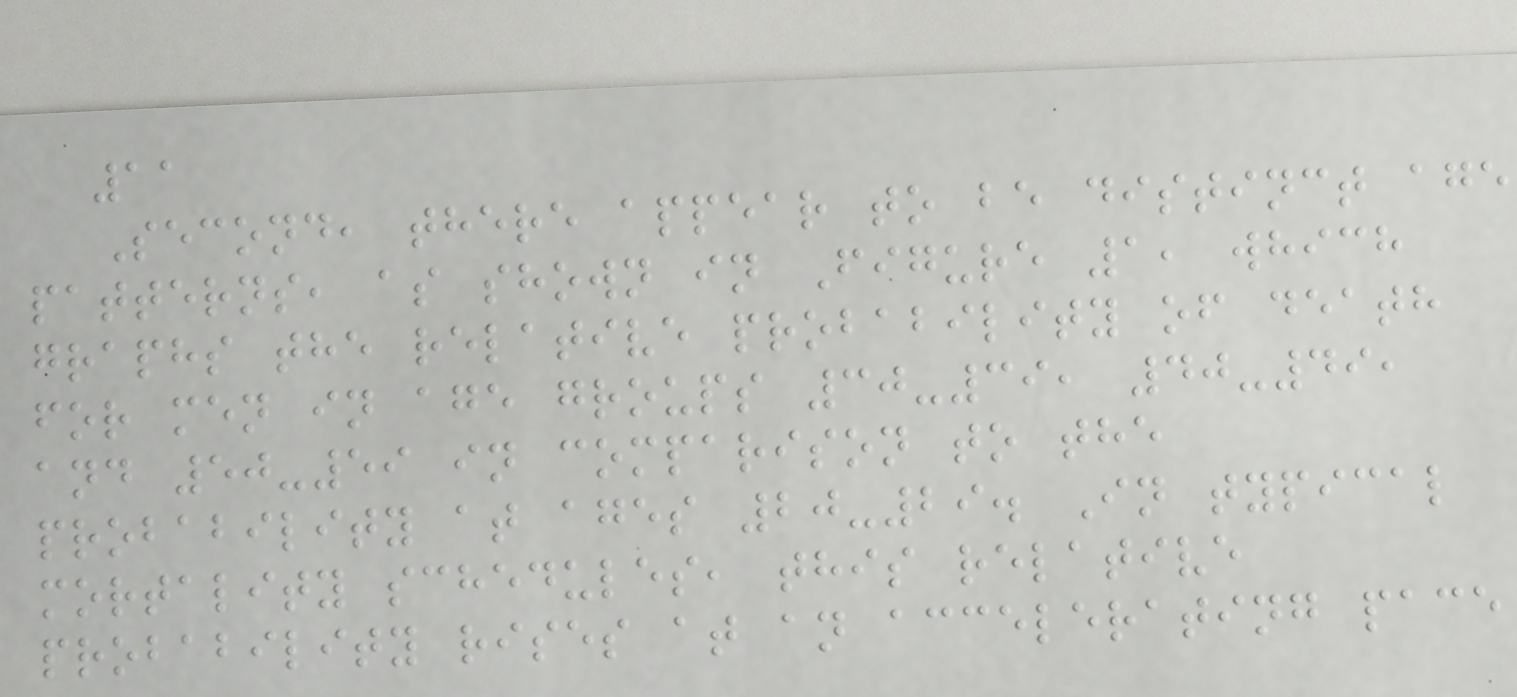11
Second, there appear to be distinct age
patterns, as shown in Figure 1, which
graphs the relative probability of death
for men in age groups 30-39, 40-49,
and 50-59 in comparison to the
probability at ages 20-29. In typical
mortality schedules, this relative
probability rises at an accelerating pace
